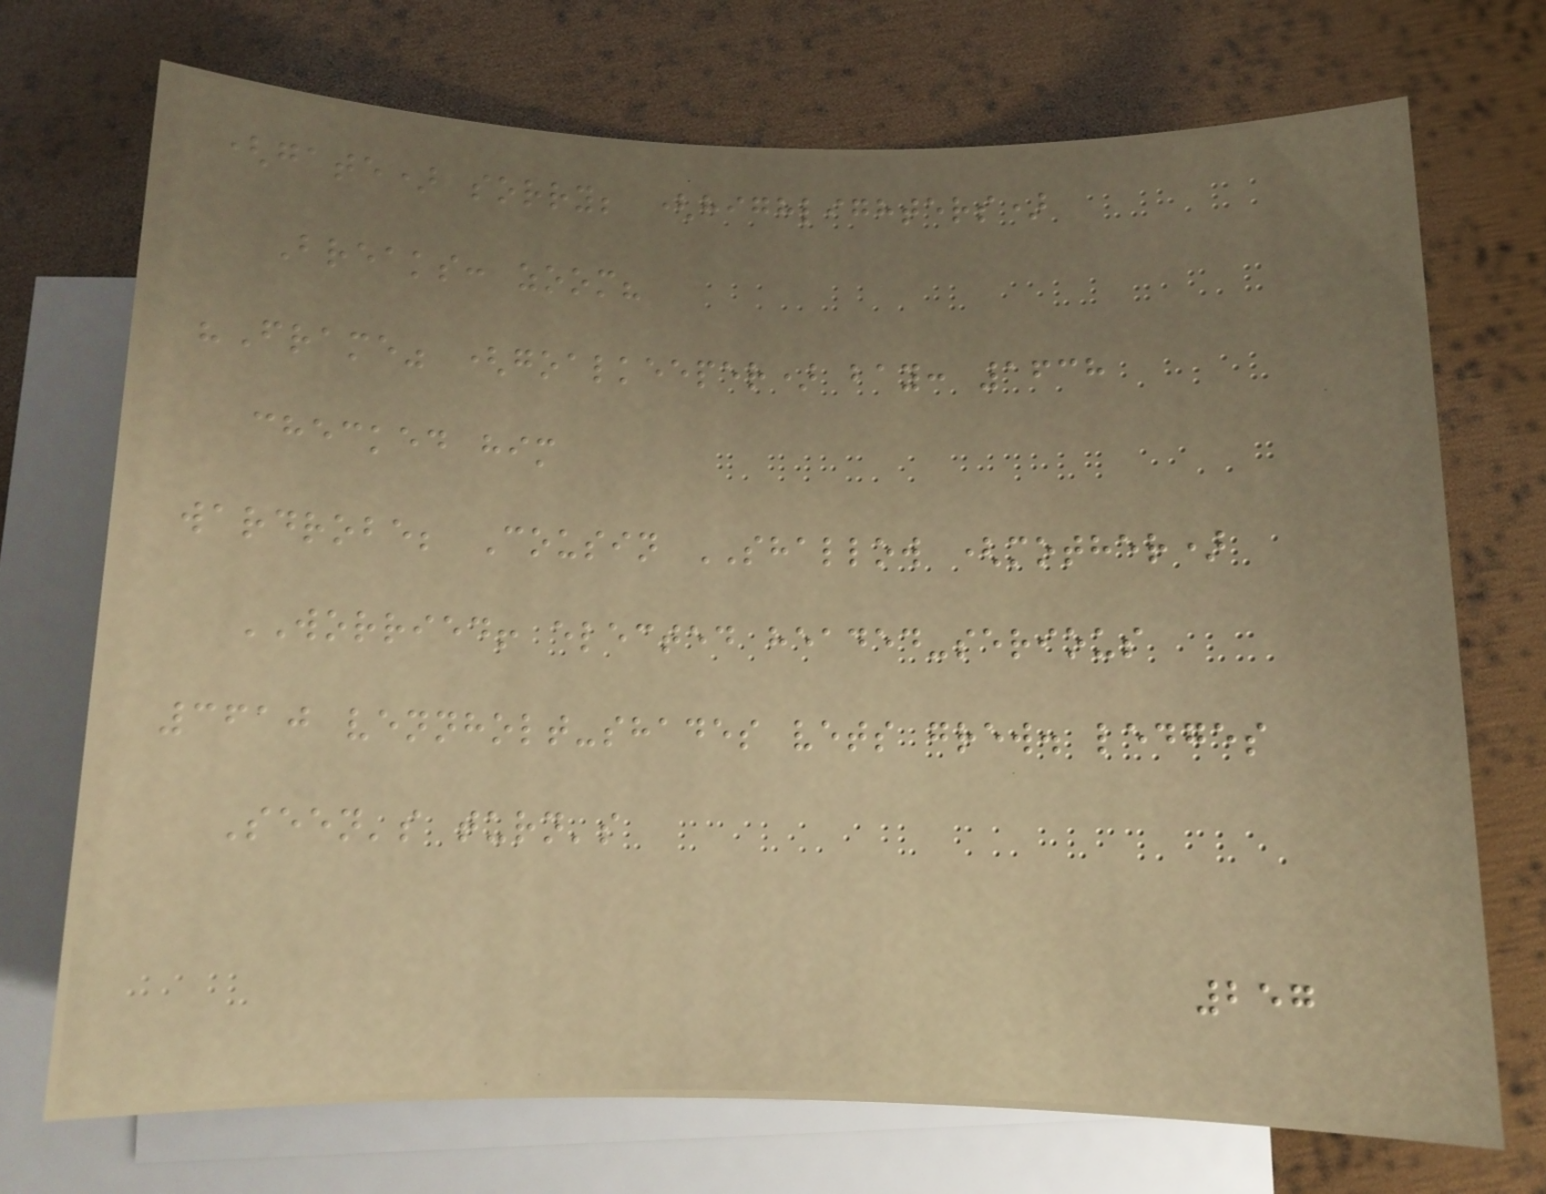(gate) sorry; (highlighters)
Breaks: zoom?
"Frame" (goalkeeper) bay: 1638
checked him
wardrobe; Cousin SHALLOW (mother)
WORRIED! elected headed-serious
3610 vennholt-shades vets grew. ledges
Seen's turn's
257
